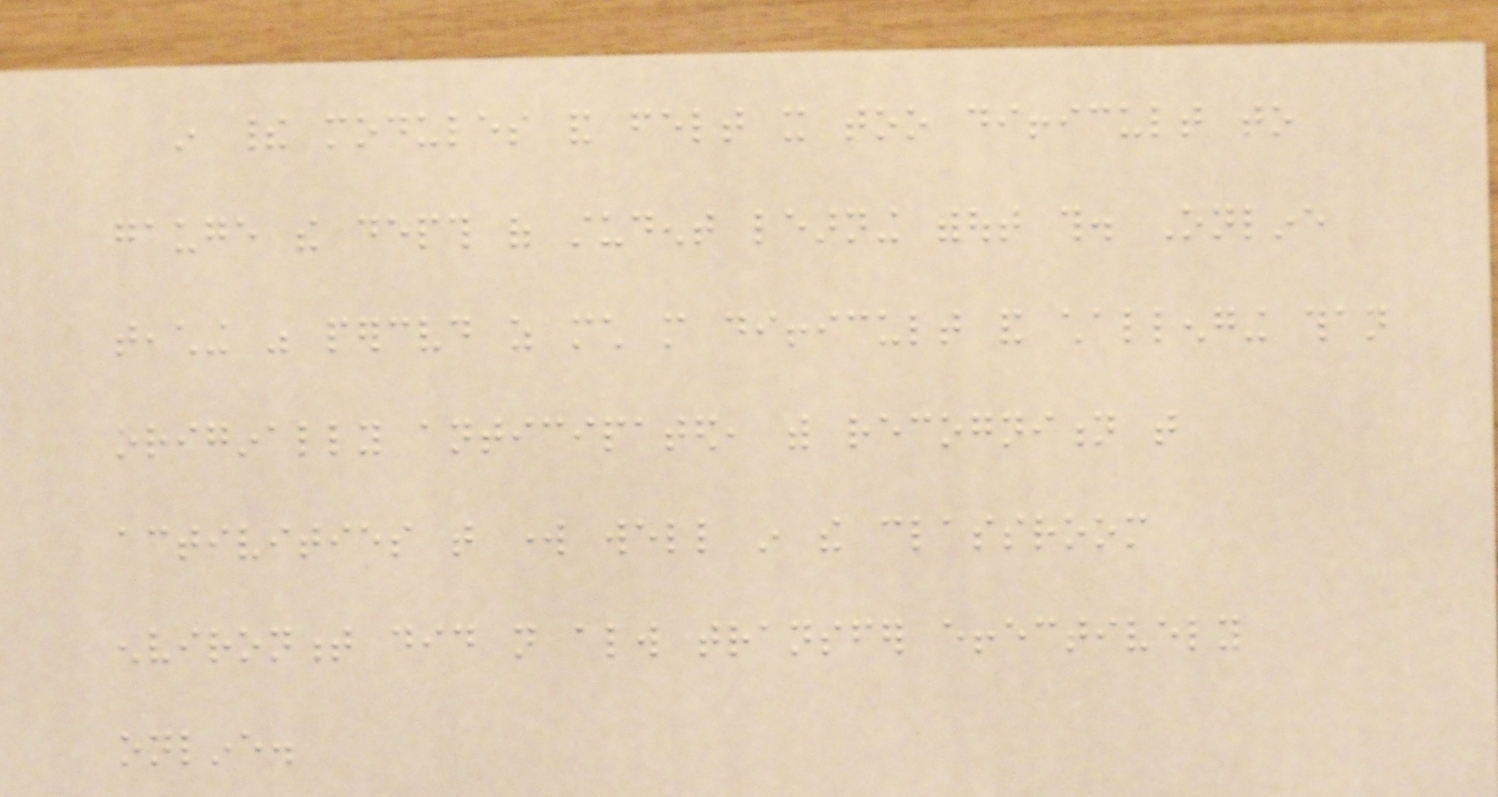in their modules and felt it too difficult to
gauge the depth of student learning without this. Online
teaching was perceived as much more difficult and challenging than
originally anticipated, with recognition that
activities that work well in the classroom
environment did not always transfer effectively
online.
